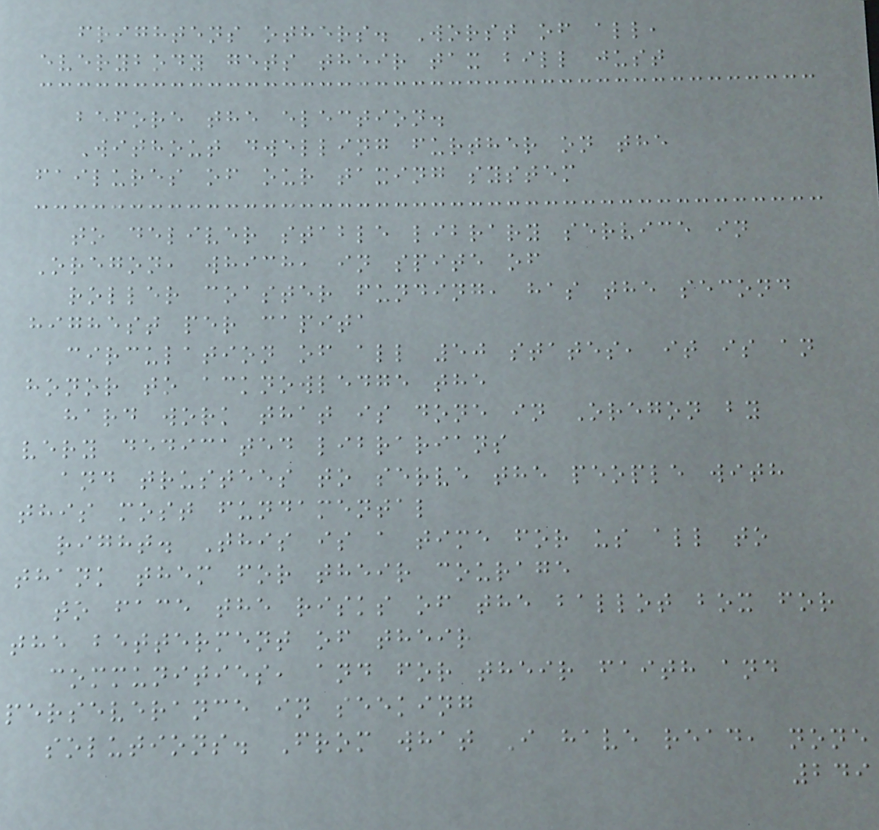frightens others. Worst of all,
everybody gets their tax bill just
before the election.
Without dwelling further on the
failures of our taxing system
to deliver stable library service in
Oregon, which, in spite of
roller coaster funding, has the second
highest per capita
circulation of all 50 states, it is an
honor to acknowledge the
hard work that is done in Oregon by
very dedicated librarians
and trustees to serve the people with
this most fundamental
right. This is a time for us all to
thank them for their courage
to face the risks of the ballot box for
the betterment of their
communities, and for their faith and
perseverance in seeking
solutions. From what I have read, none
249
